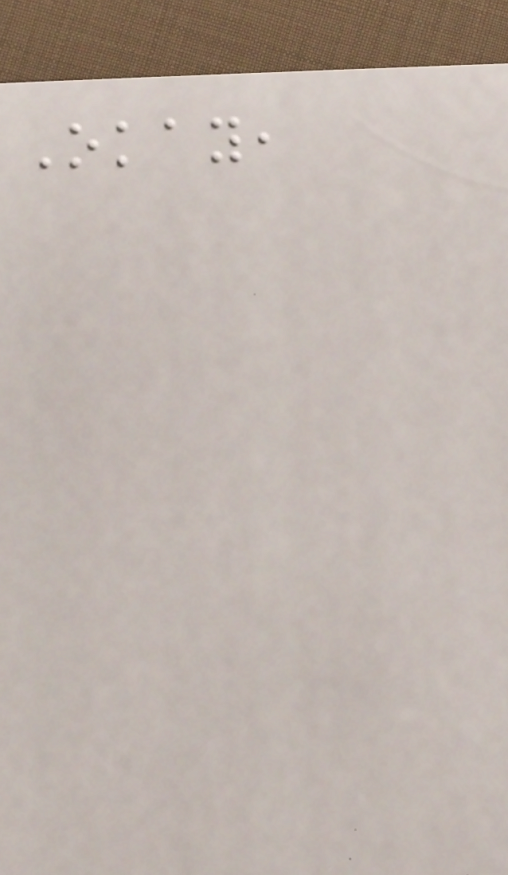Okay,
